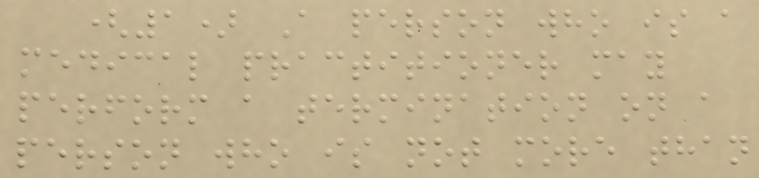(1) A person who is a
medical practitioner may
perform a termination on a
person who is not more than
